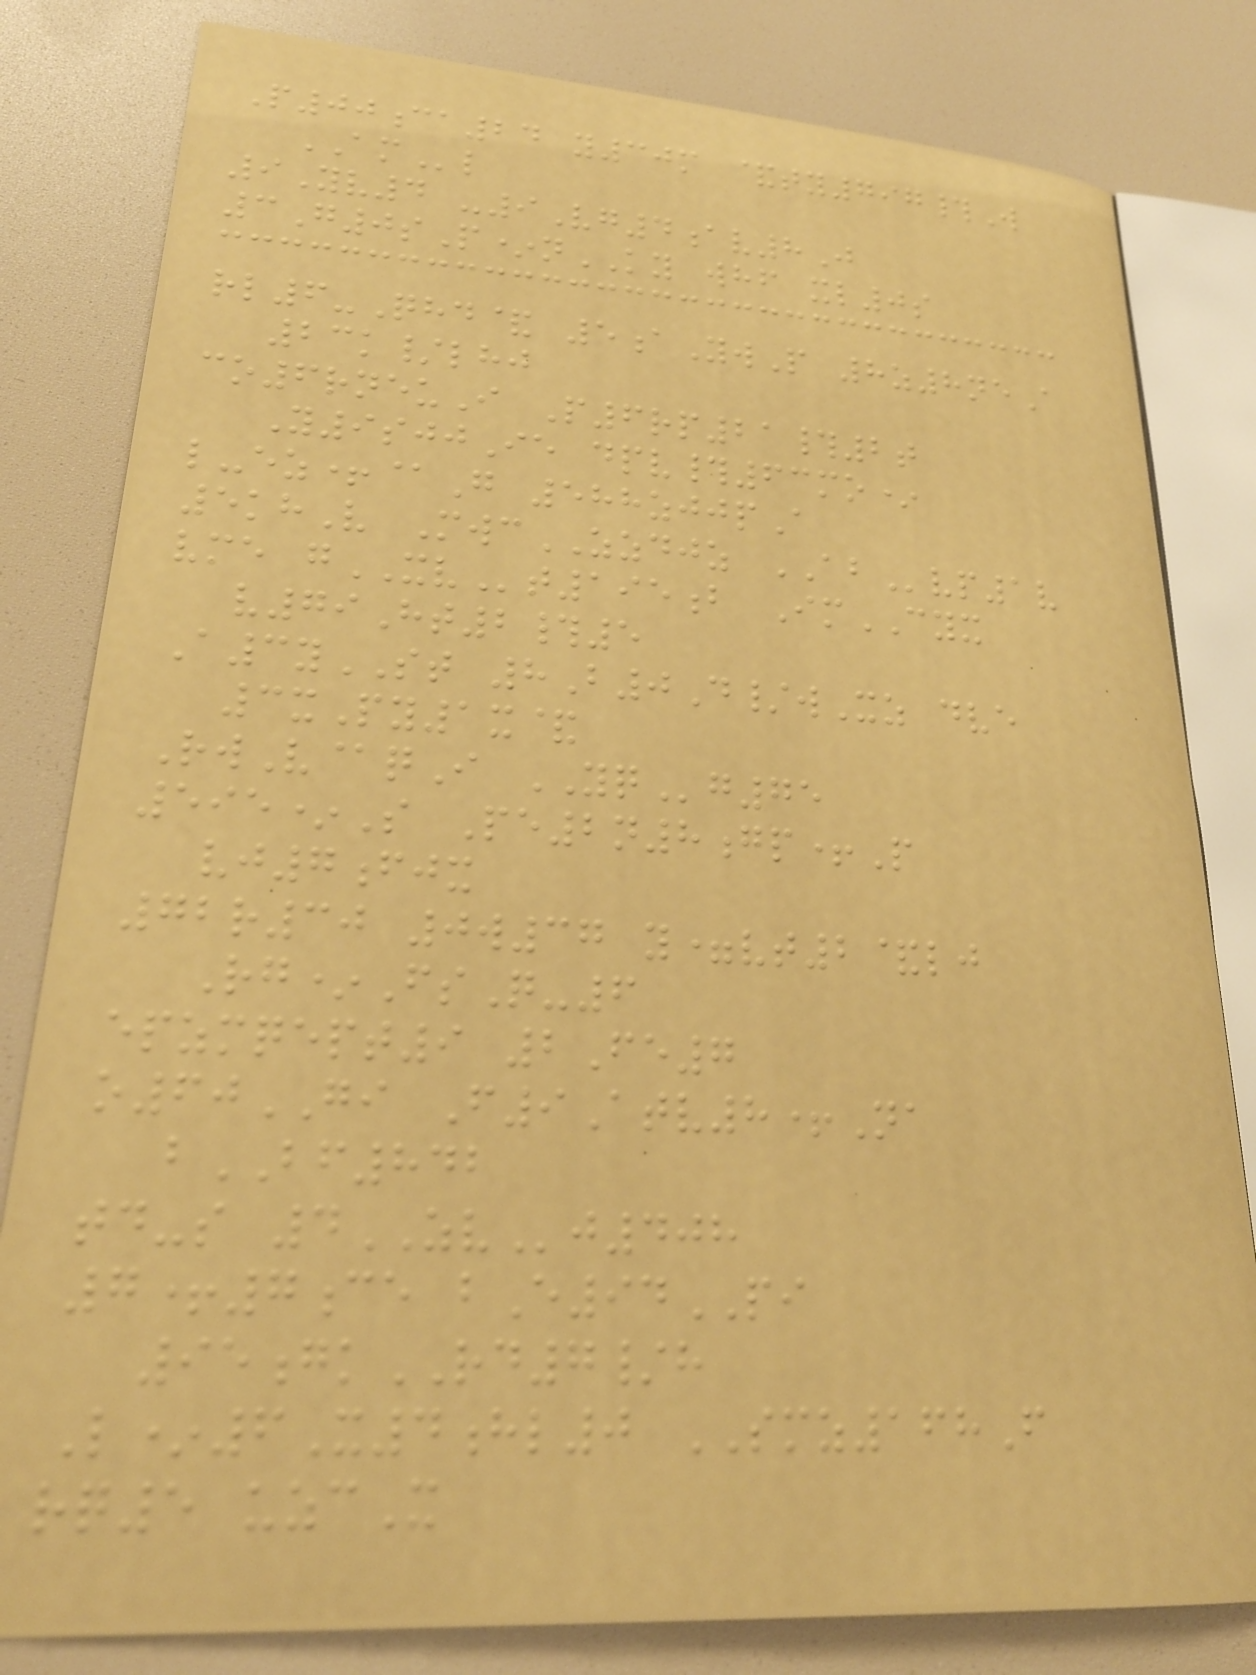P00ca24 y30m &ty797#W
AMl
9Yv4 -9Vg4av8J
3G0sP*nKY whf xl0s
rl6-Qhd& 5aYwP 8z8neA
23k/lhj
co6rneuI P6rp21#2t
Y9sjjIe dpv#63mo*
l-ez+@G 588zjjpA
5khV MwcZZDJZ ABvp1v
vme gXVt195b ImCYX
v79Ht2#5
A3yST 8B0D/wXz dve
3xPy1x&
RwV@qI YQg75
595*S Pe2n8gp+P
vj7fjx
72r30 0w37 y=vt2&lj
Rg*FsQ-6
epzmqept9 2Fe7
o60GI F9Atv8+Na
bBF842
td-s 4ZVj408
7+7ce bE94PI
95gkRD7/h
L*6X4hl0 SMZ168F
rq5 uzcX
